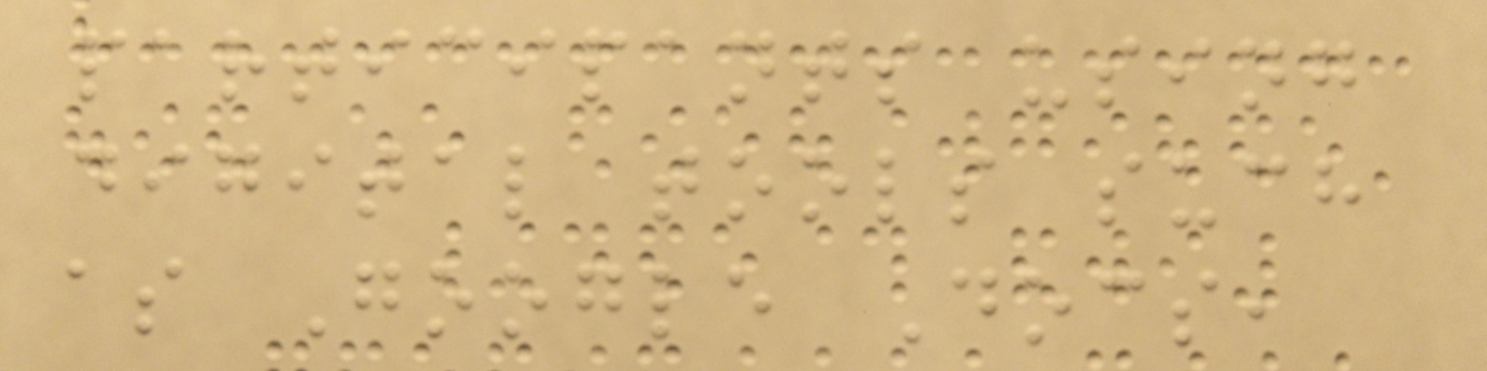participants using
digital tools such
as Google Docs,
